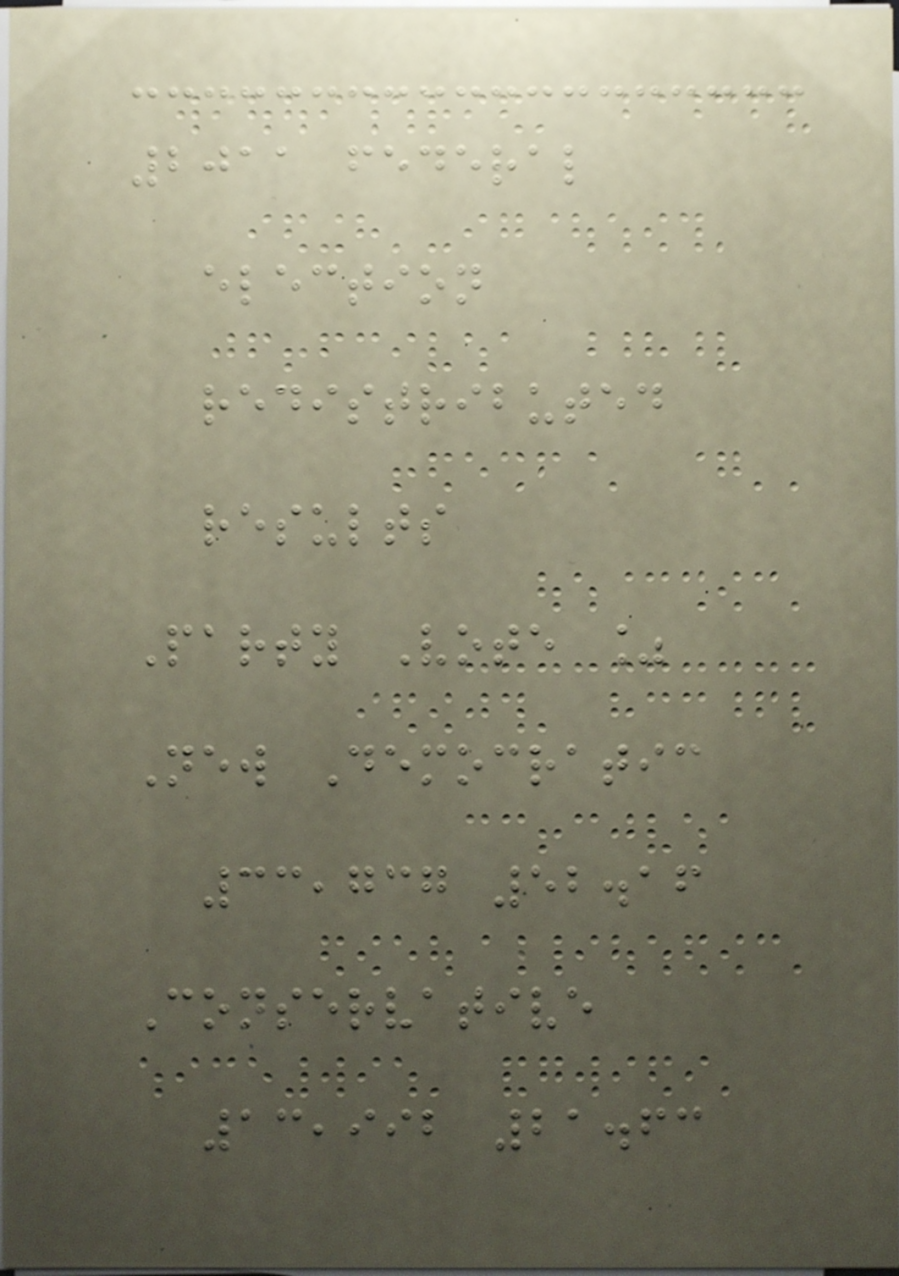2011 federal
election
redistributed
results
Party Vote %
New Democratic
33,737 52.16
Conservative
13,992 21.63
